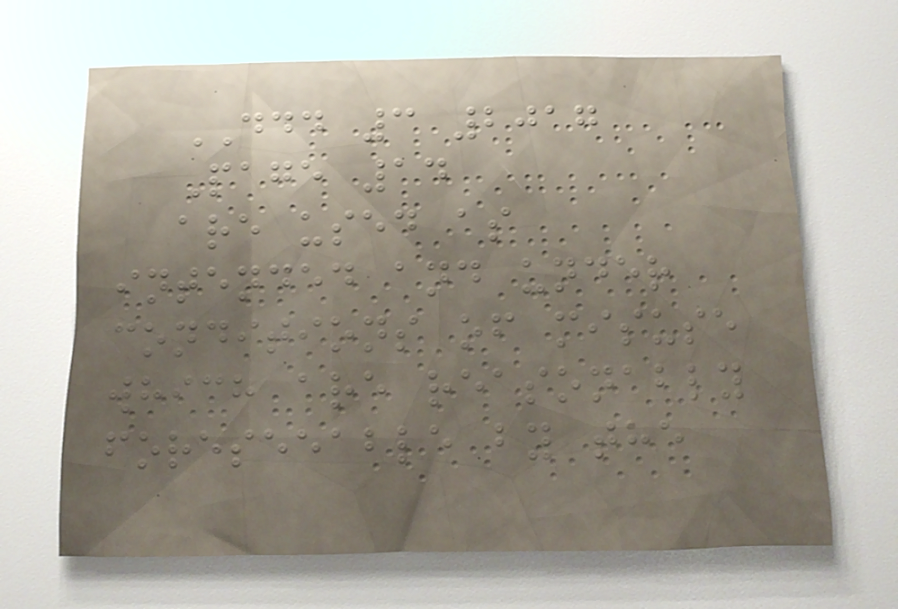DDD 3 2017
Page 14
are used as
intended and under
conditions of misuse
which are reasonably
foreseeable by the
